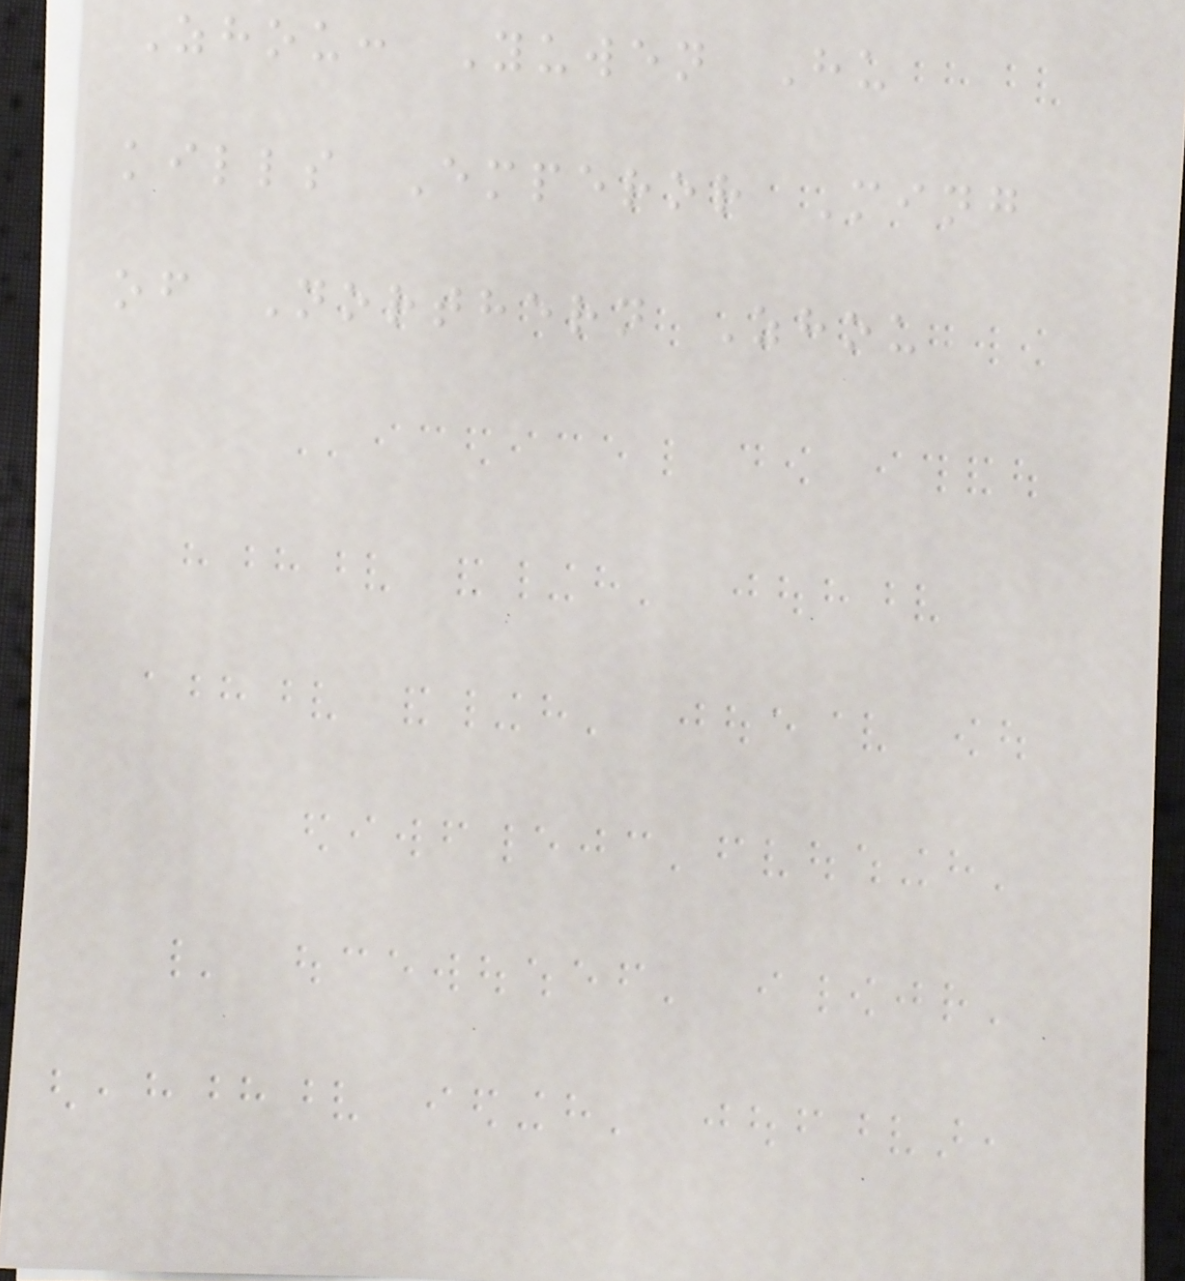Zhou: Yuwen Hu
kills Emperor Ming
of Northern Zhou
